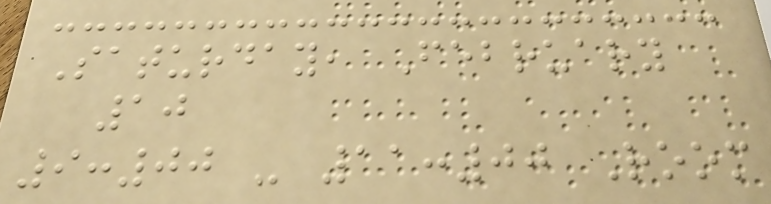Saturday, February
10
9:00 - 11:00 Room
